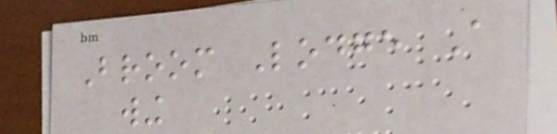Broom Lodge A
wing
